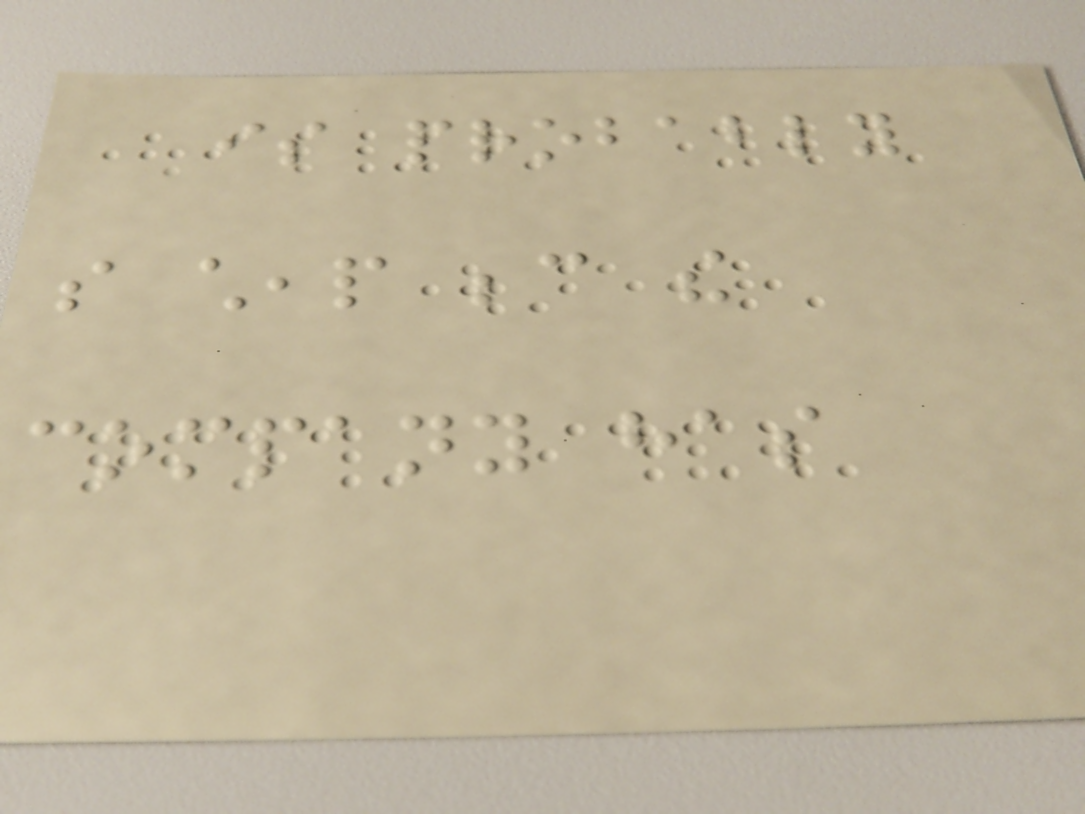is probably
so cheap because the
company has
